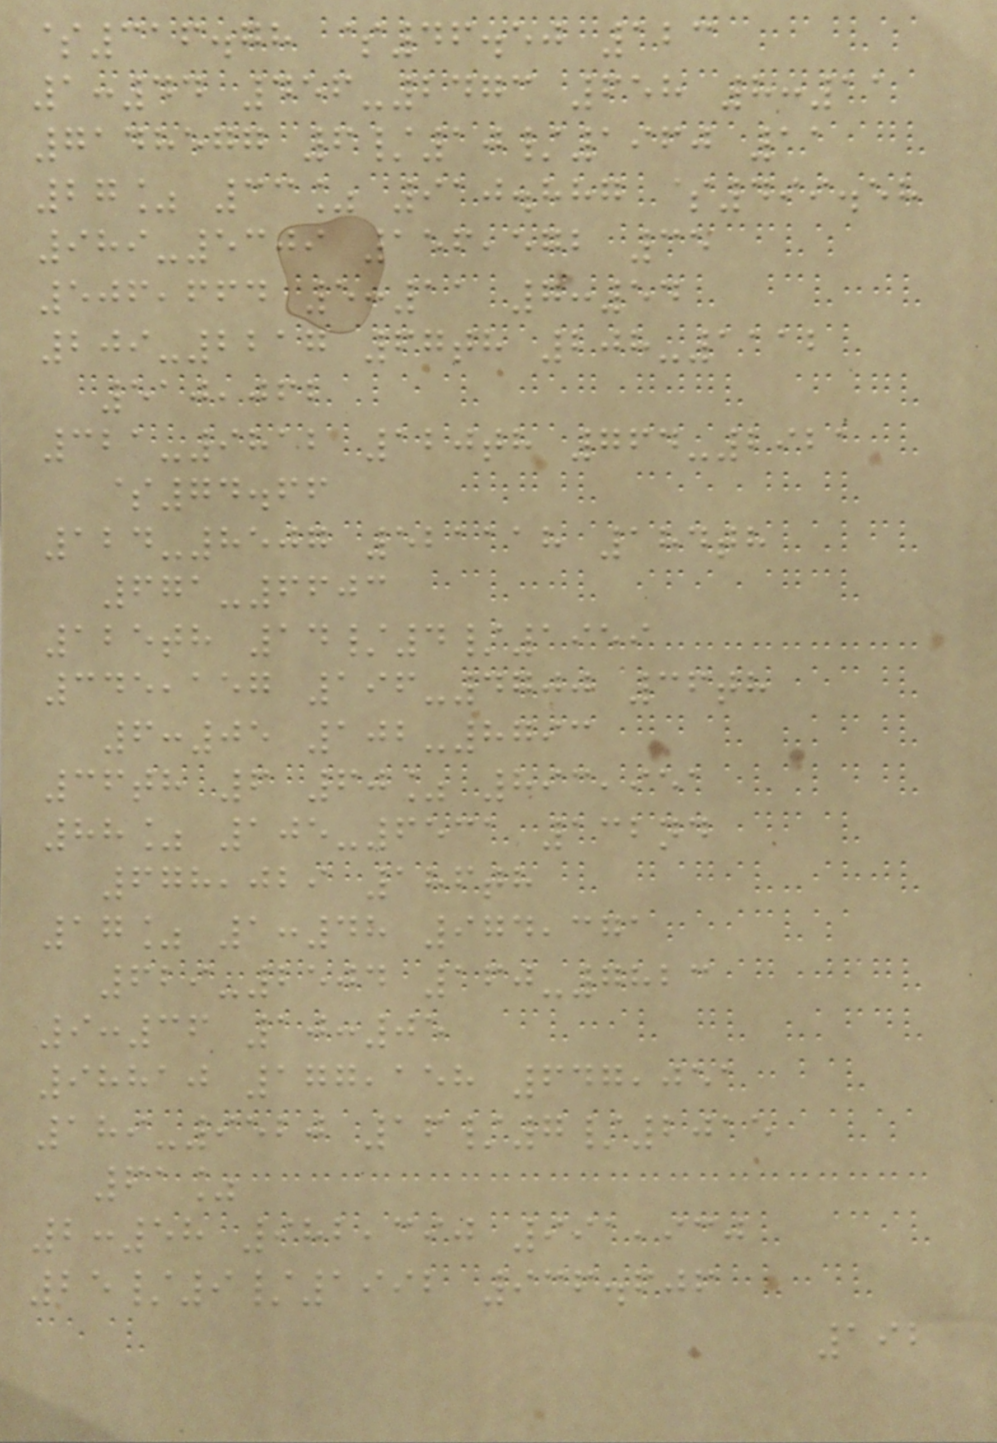$316.78 $46.50 123
1:44 456-2473 658 8:11
7148577 6/10/1960 11
27% 33% 910.887 $499.58
989-5309 156,572 35
506,664 5:11 7:54
209-2217 67th 208-1112
510,062
321-9812 120th 764-2921
$74.66
124-8507 521118 184th
671-6603
125th 14/4/1959
345,157 196-4700 36th
6:05 102-8793
36th 6 60% 893,951
88% 105-6531 132nd
678,029 186th
17% 1:48 974,371
629-2504 160-7823
9:36 10:05
98810 177,158 647,051
189-9520 16/7/2015
61%
2:58 982,390 991,930
25/9/1992 936.606
192
